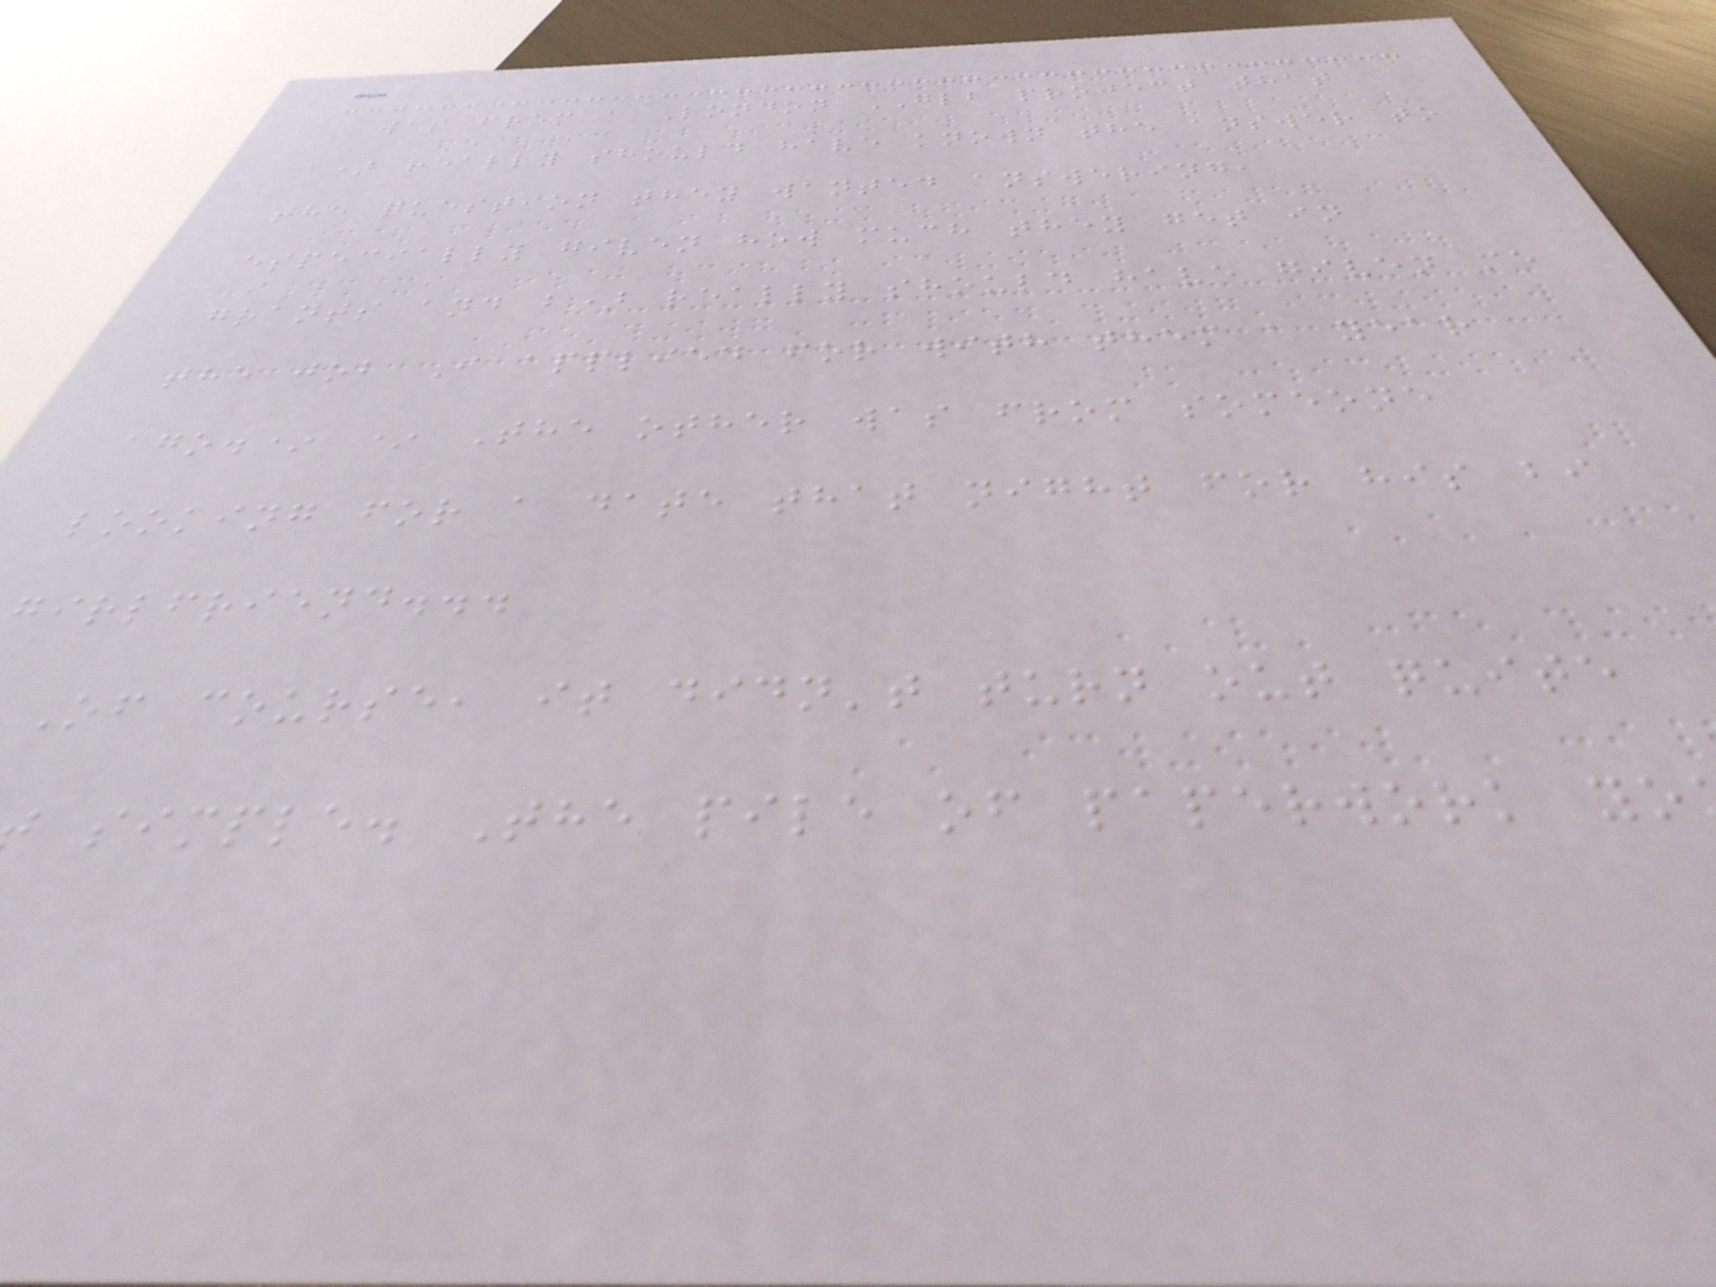was from a London GLB project that
a) really should have known the answer to
the question they wanted answering,
especially given how much they get in
grants and b) really should have given me
the job I applied for with them a year
ago.* * The other was from someone
looking for a date that night for his bi
girlfriend...
Of course, it didn't turn out quite
simple. The pile of paperwork yo
